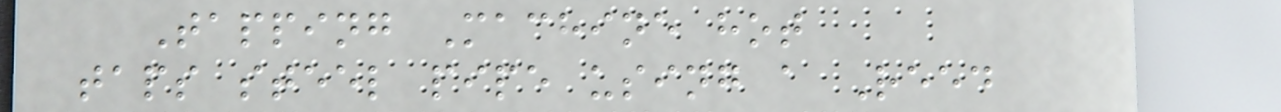Tapping Machine hot
taps steel pipe using a Reed
